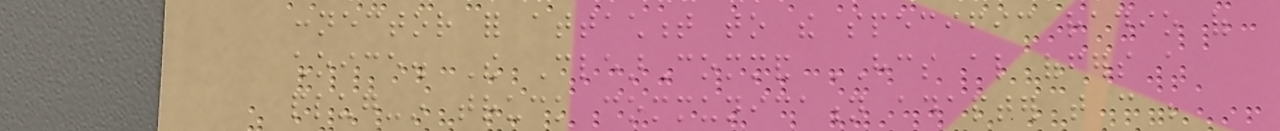connector for attachment to the specific radio of
choice. The ClearCommand HCS also offers a
plug-in truck communication adapter that can be
